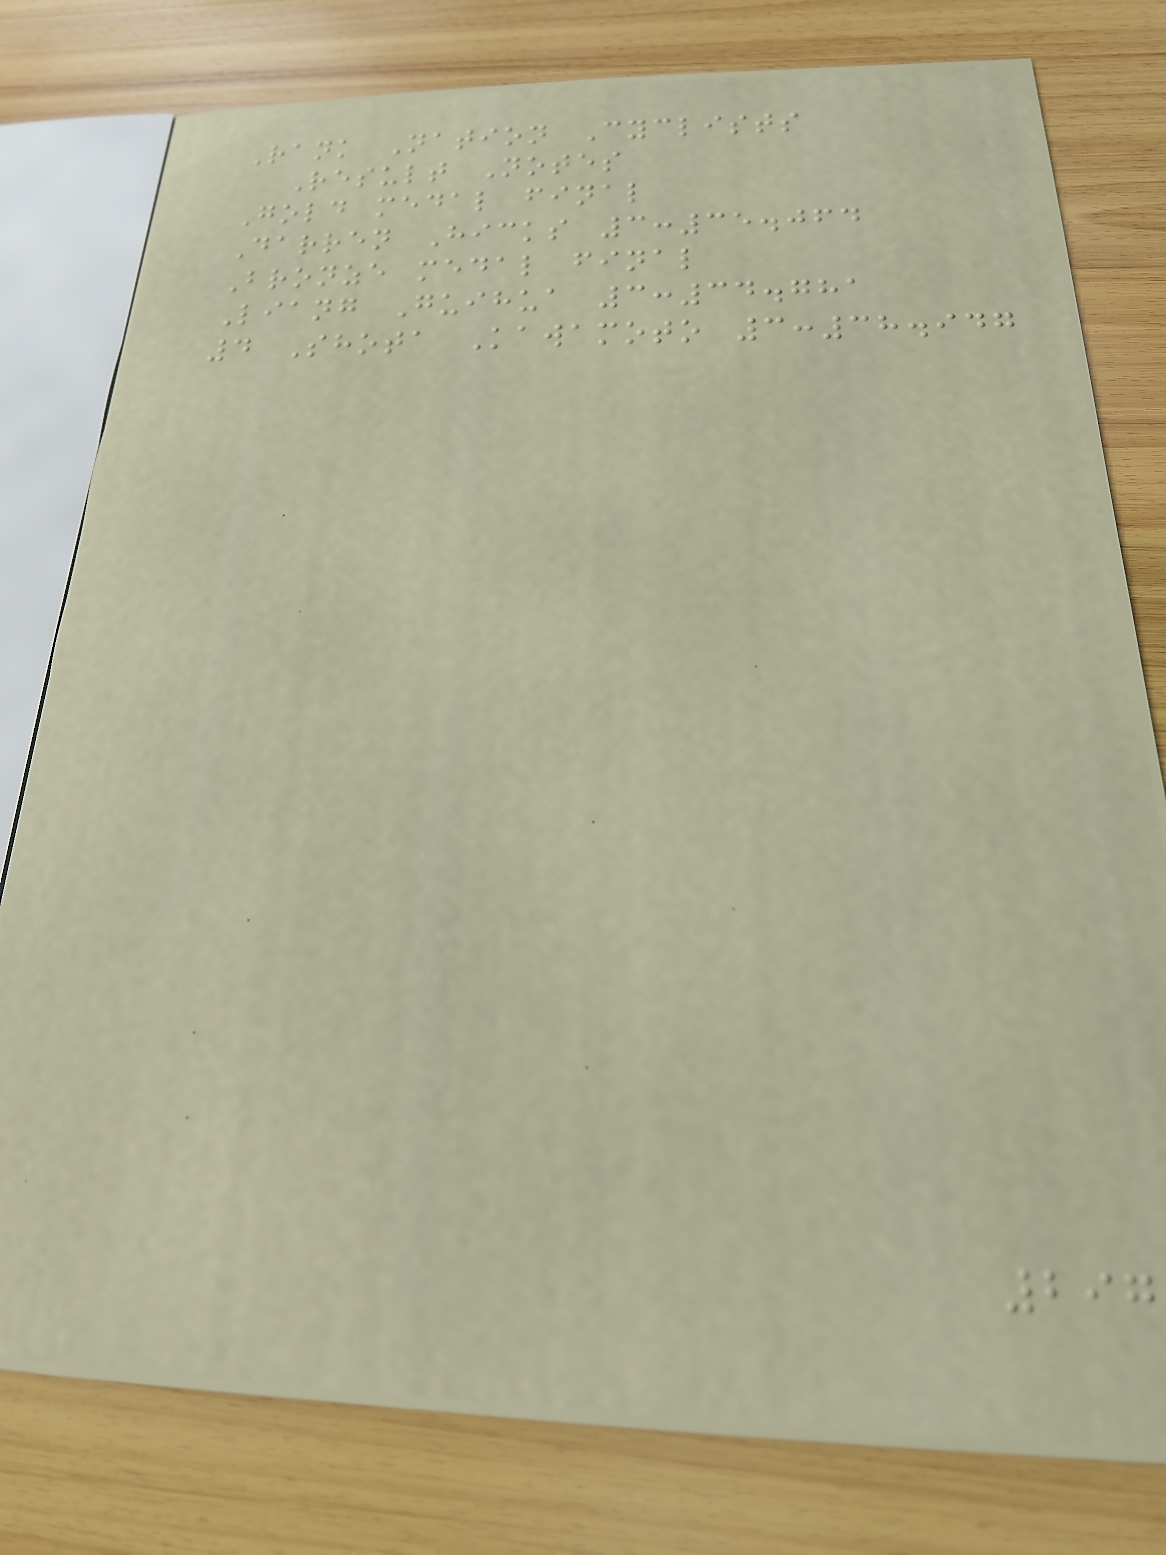Rank Nation Cyclists
Result Notes
Gold medal final
Darren Hicks 3:35.064
Bronze medal final
Liang Guihua 3:34.781
4 Shota Kawamoto 3:38.947
297
